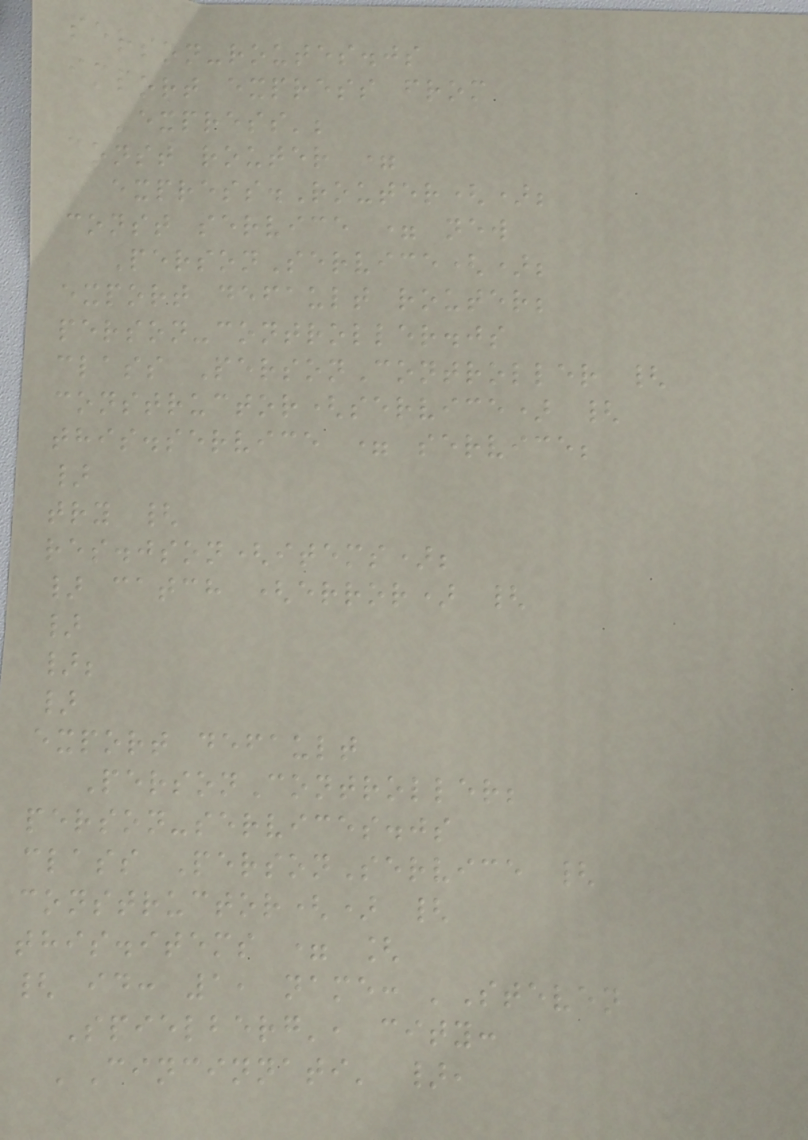person-routes.js
import express from
'express';
const router =
express.Router();
const service = new
PersonService();
export default router;
person-controller.js
class PersonController {
constructor(service) {
this.service = service;
}
try {
res.json(items);
} catch (error) {
}
};
}
export default
PersonController;
person-services.js
class PersonService {
constructor() {
this.items = [
{ id: 1, name: 'Steven
Spielberg', city:
'Cincinnati' },
